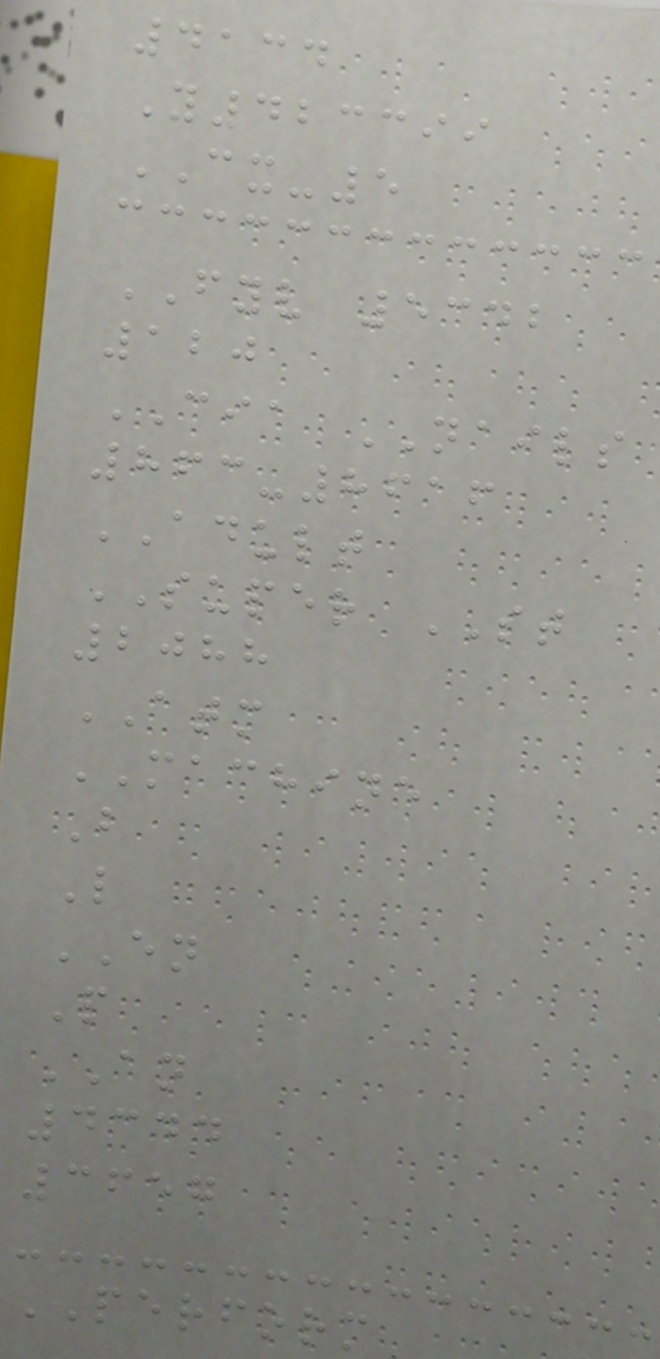4134
Y423399
CX-5
FYV 5342
120
CIA NAILS
863-8616
ADULT
SUPER ST
2088
ATM
MACHINE
B
L
EN
P
AN
4344
3657
PERFORM
